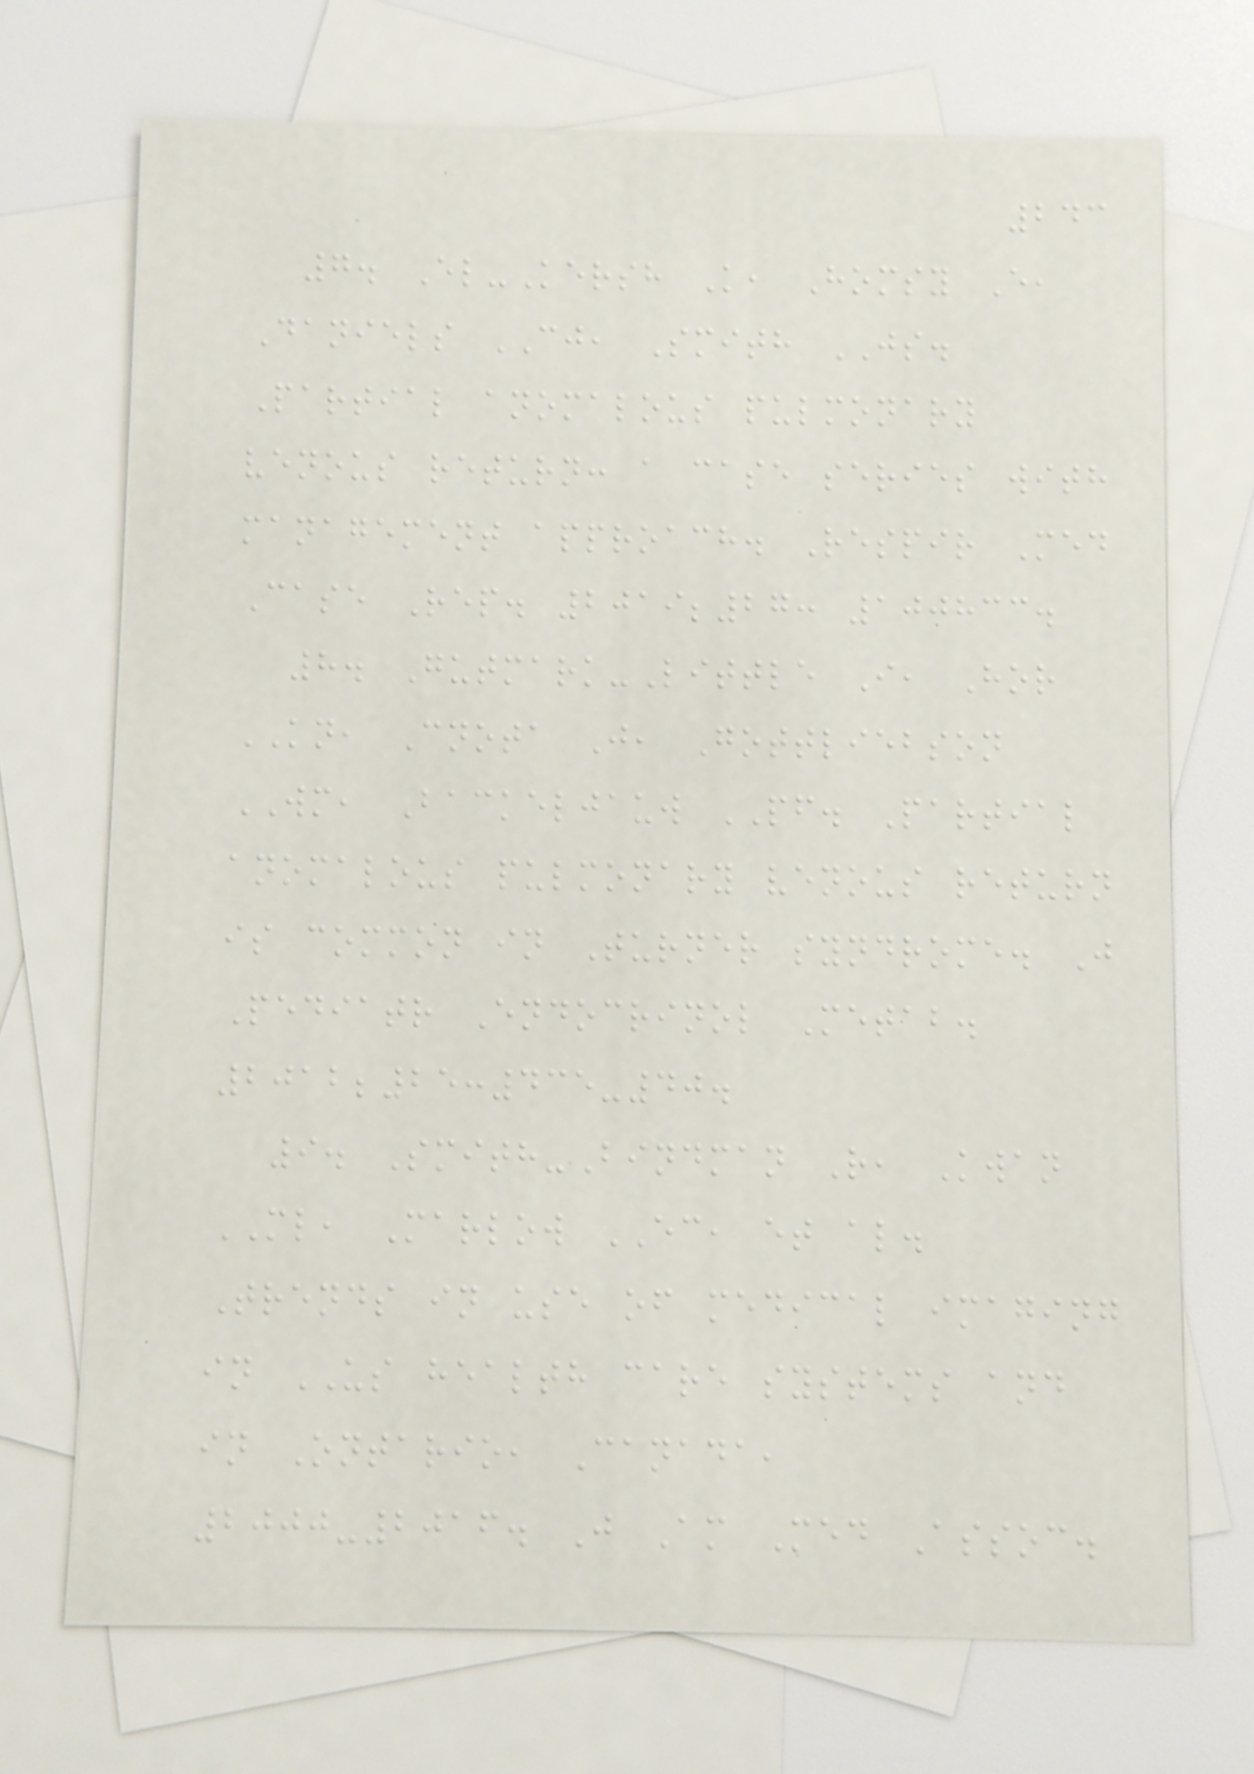243
7. El-Kersh K, Homsy E,
Daniels CJ, Smith JS.
Partial anomalous pulmonary
venous return: a case series with
management approach. Respir Med
Case Rep. 2019;27: 100833.
8. Gutmark-Little I, Hor
KN, Cnota J, Gottliebson
WM, Backeljauw PF. Partial
anomalous pulmonary venous return
is common in Turner syndrome. J
Pediatr Endocrinol Metab.
2012;25:435-40.
9. Smith-Bindman R, Kwan
ML, Marlow EC, et al.
Trends in use of medical imaging
in US health care systems and
in Ontario, Canada,
2000-2016. J Am Med Assoc.
